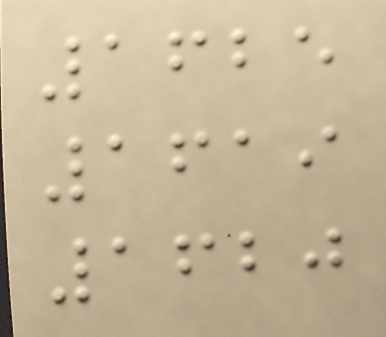1625
1619
1620
